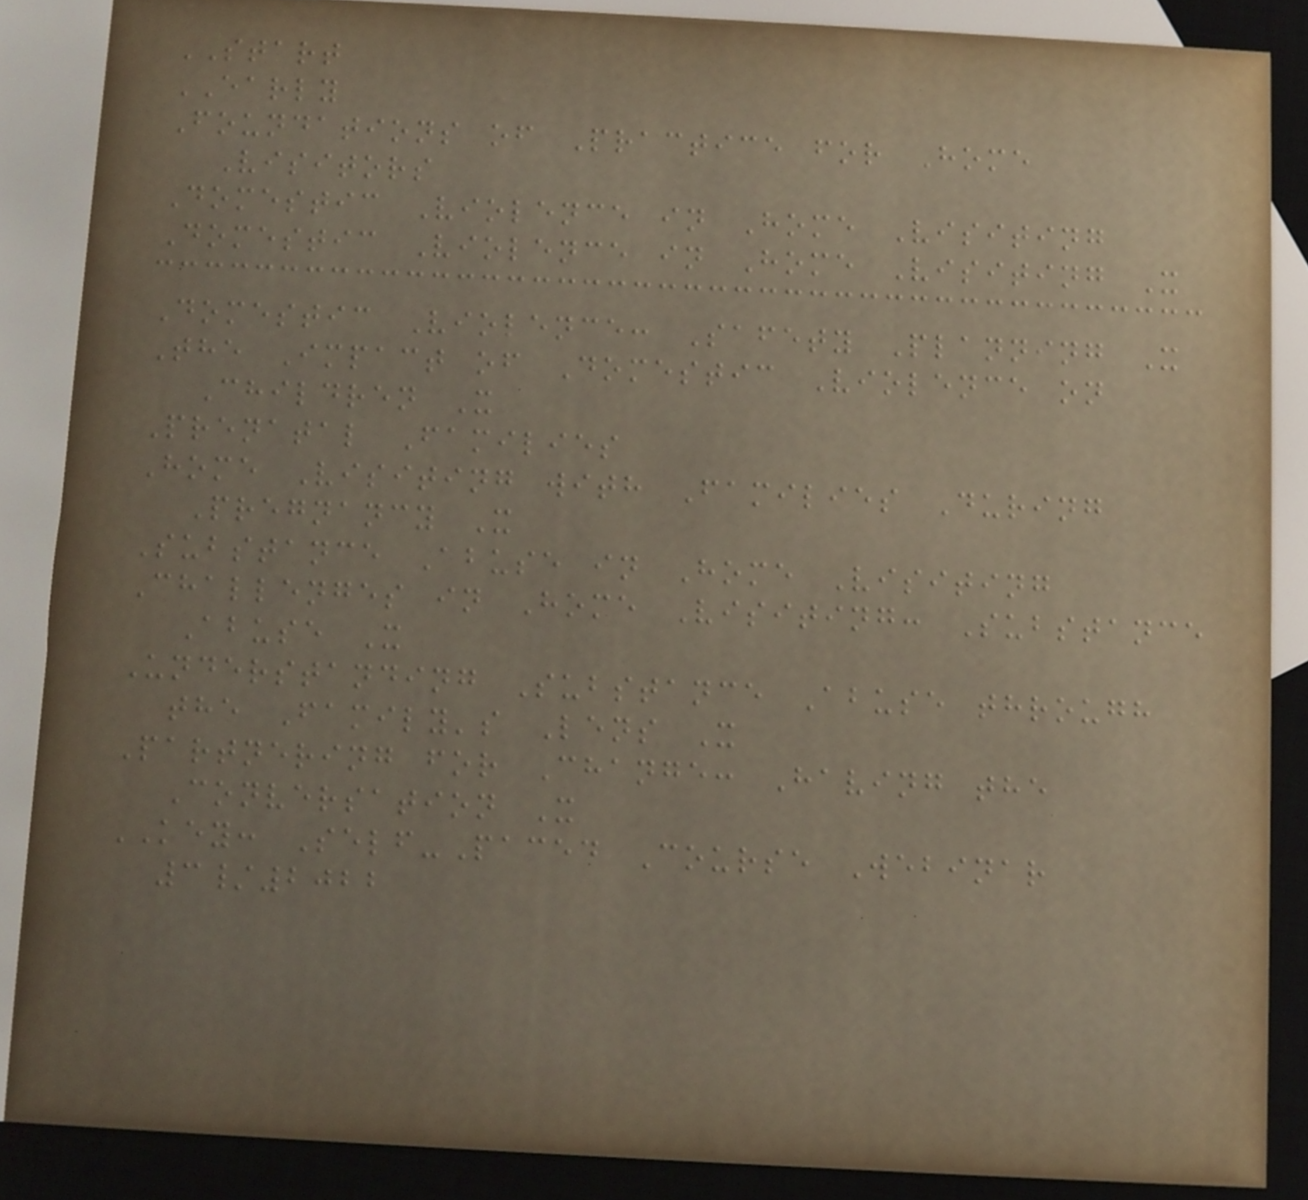START
EARLY
Foundations of Practice for Home
Visitors
Domestic Violence in Home Visiting
Domestic Violence in Home Visiting X
Domestic Violence: Safety Planning X
The Impact of Domestic Violence on
Children X
Prenatal Families
Home Visiting with Families During
Pregnancy X
Substance Abuse in Home Visiting
Challenges in Home Visiting: Substance
Abuse X
Understanding Substance Abuse through
the Family's Lens X
Partnering for Change: Having the
Conversation X
KEY: Self-Paced Course Webinar
3/2022
